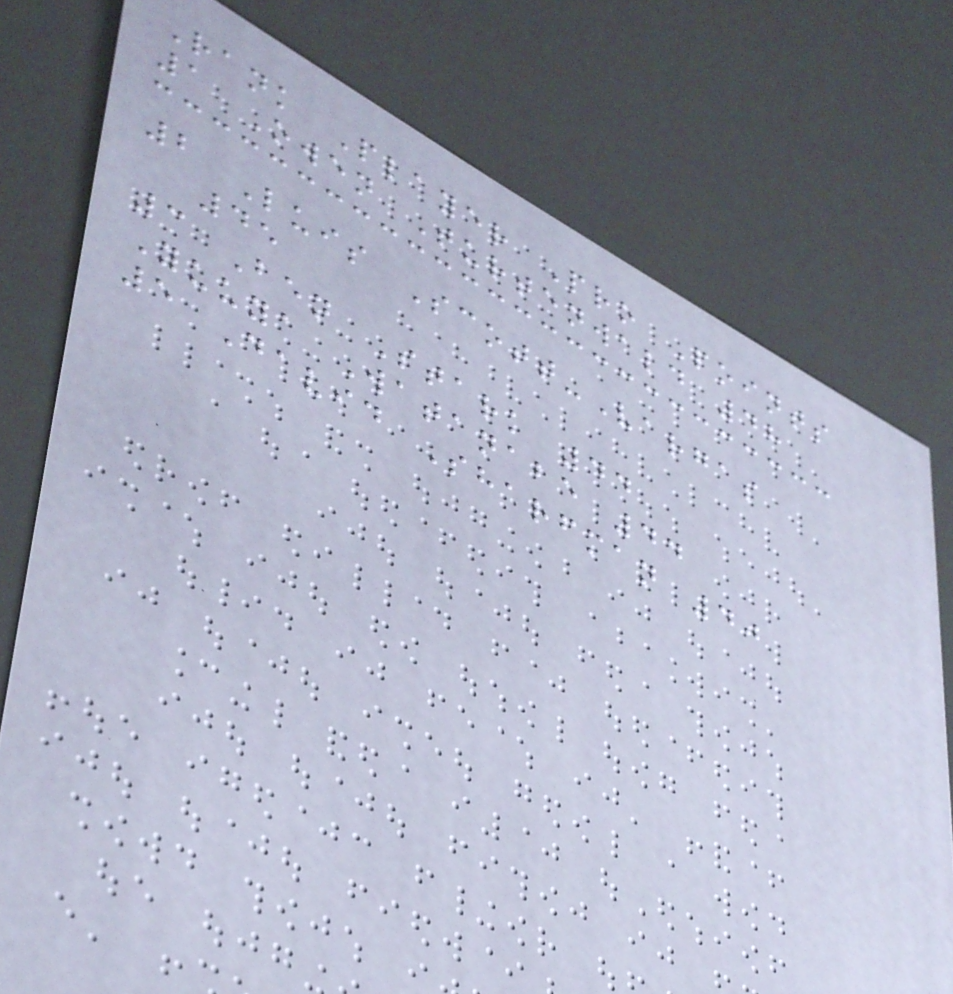Rank Player Pro Points
1 Owen Turtenwald 48
2 Luis Scott-Vargas
45
3 Ben Stark 44
Yuuya Watanabe 44
5 David Sharfman 40
